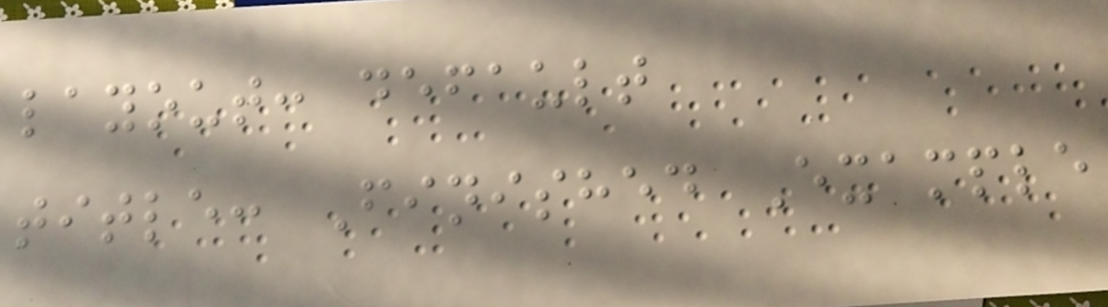layout: default
title: Finished Example
